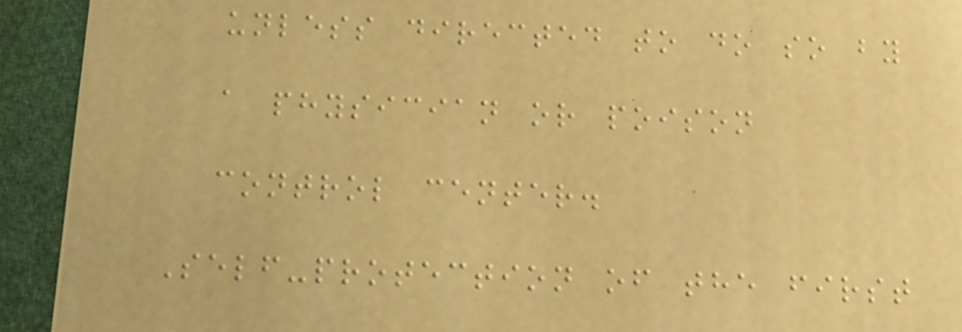unless directed to do so by
a physician or poison
control center.
Self-protection of the first
